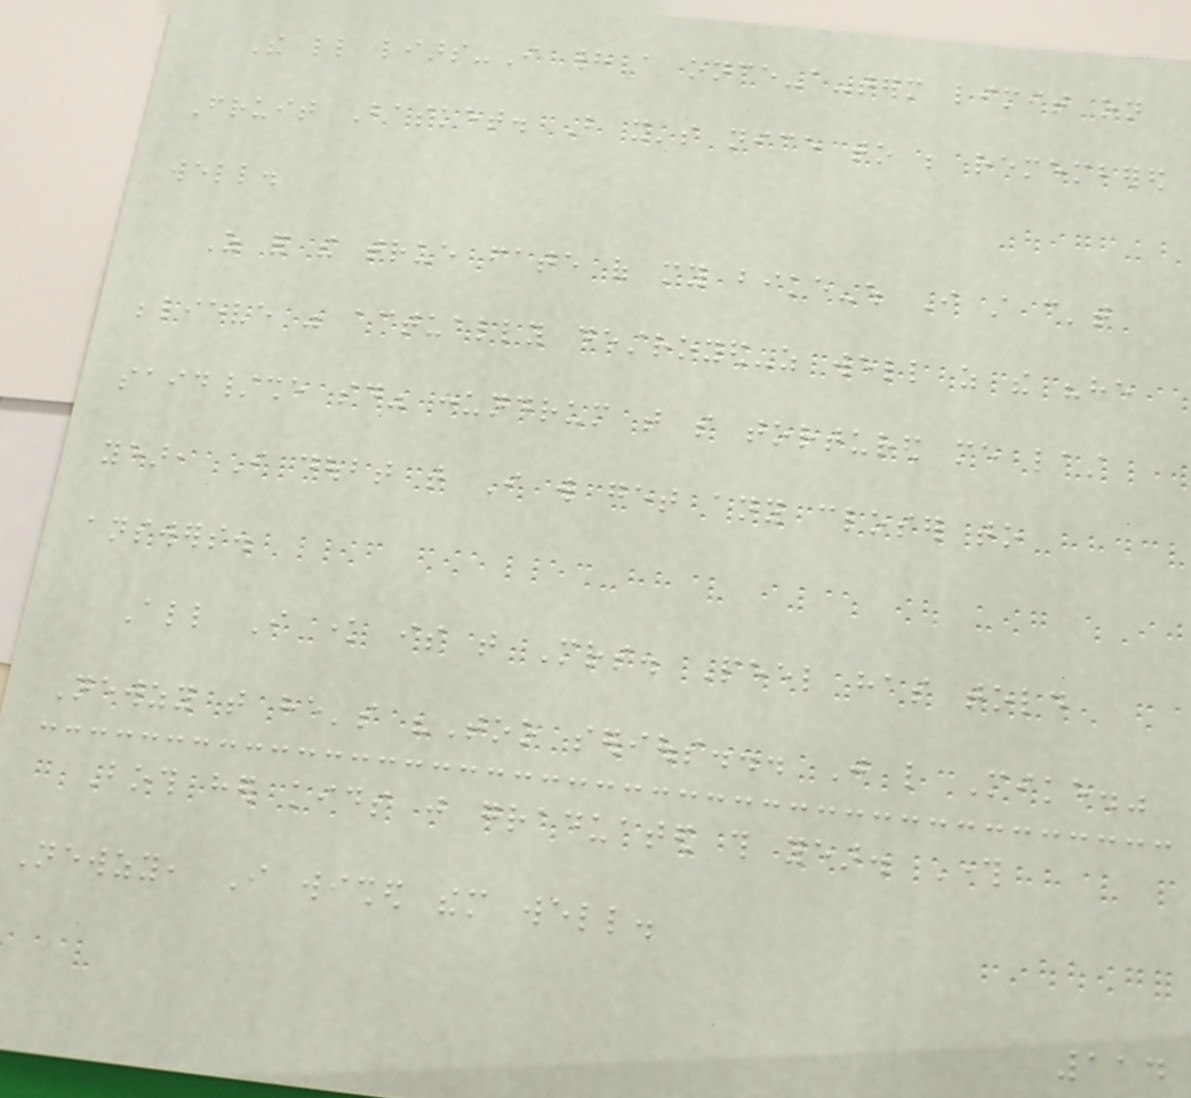The little liars-I had a once-a-term limit on
Fruit Basket. But it's nice to be remembered
well.
As for the true fate of my bike-which I still can't
believe was actually destroyed-as well as the "he
said/she said" conundrum that so tortured me last
year, I doubt that I will get any closer to
answers.
All I know is that Mrs. Peel has told
Newzy that he's "Too serious... Just like Mike."
Both her kids just graduated this year. Through
Newzy, I wished them well.
114
